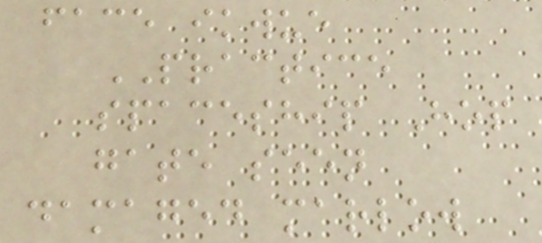face ikwue
PRACTICE
spaceship Hop
gate seen
damaged marlow
